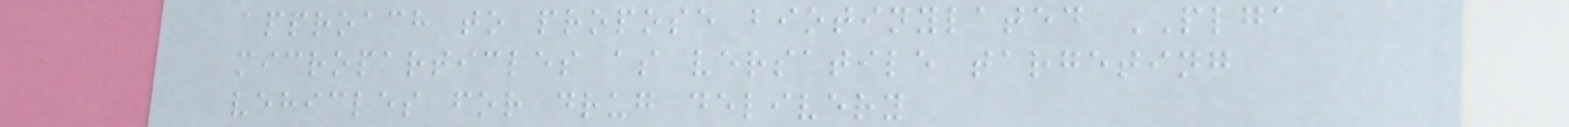approach to propose biotinylated PLGA
microparticles as versatile targeting
vehicles for drug delivery
